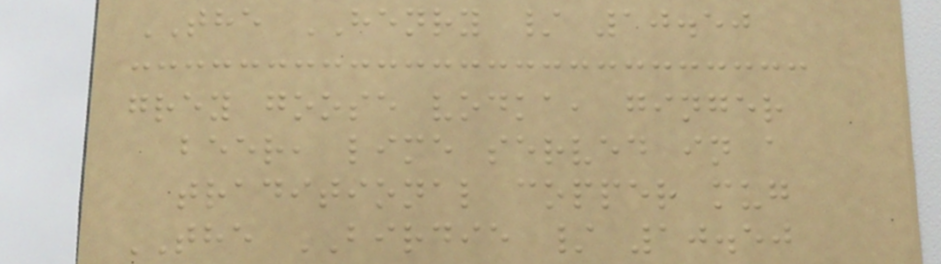THE HENRY / 10.50
grey goose vodka, ginger
beer, lime served in a
traditional copper mug
THE BIRDIE / 10.50
